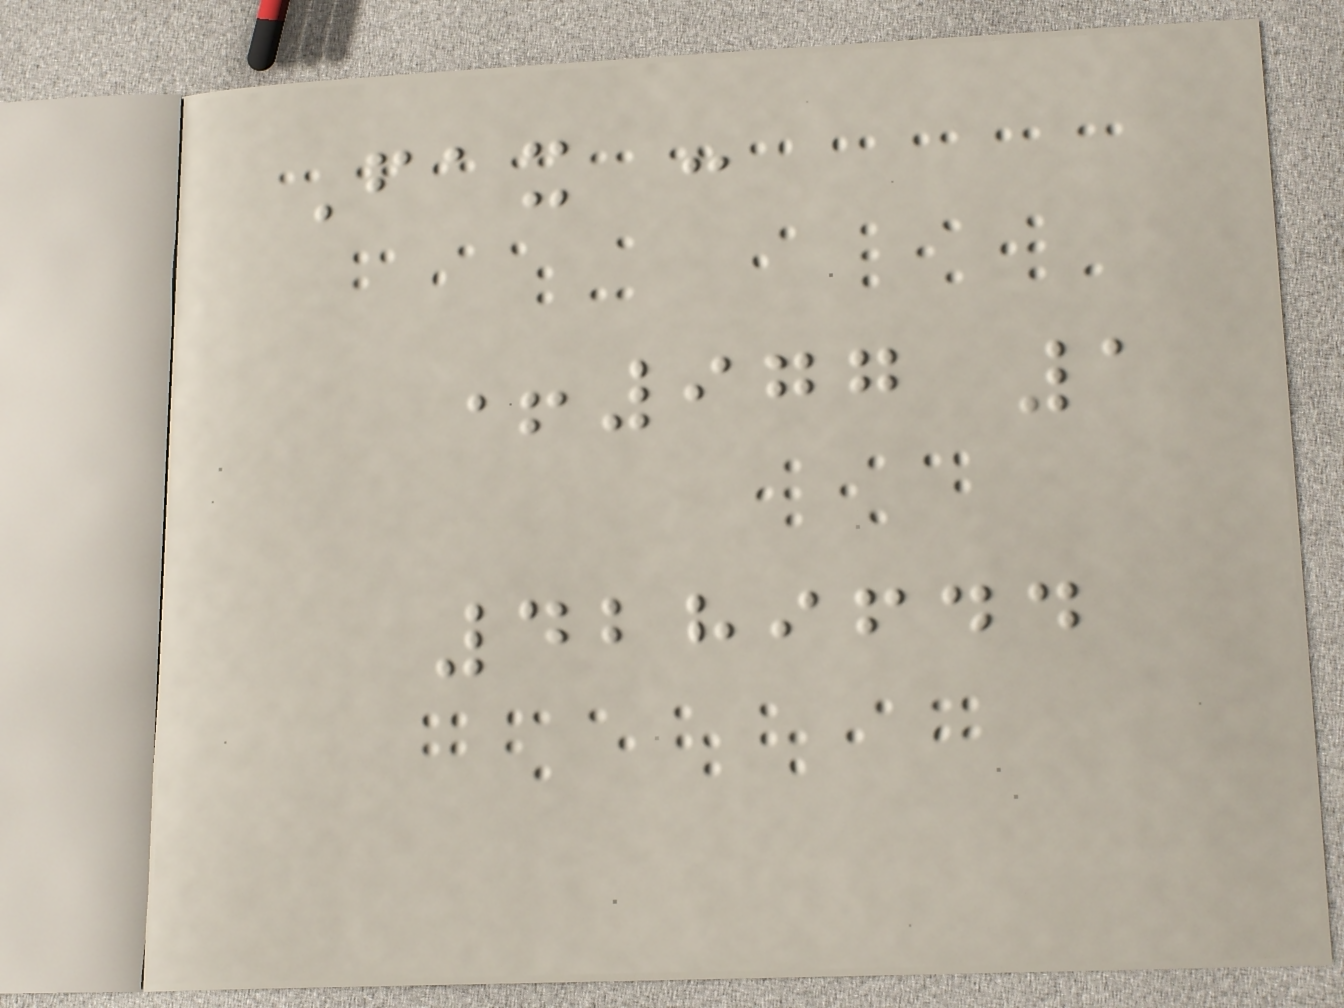Fax :
+977 1
4289644
